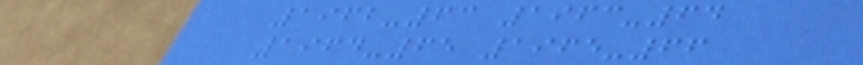1962-63 1963-64
1964-65 1965-66
